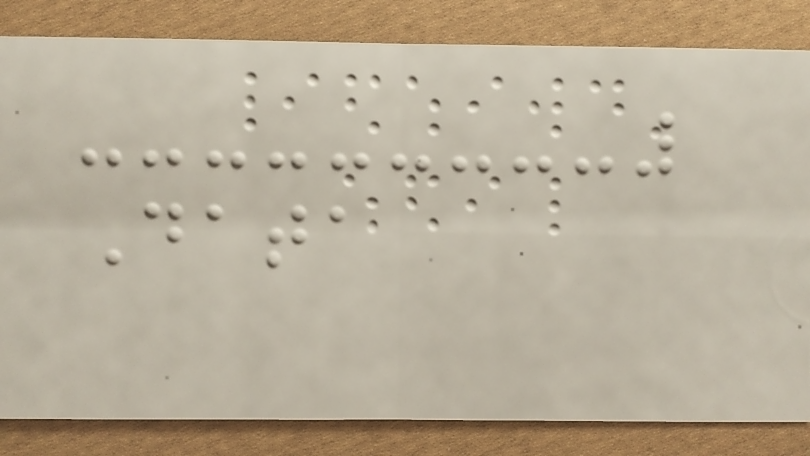Data
